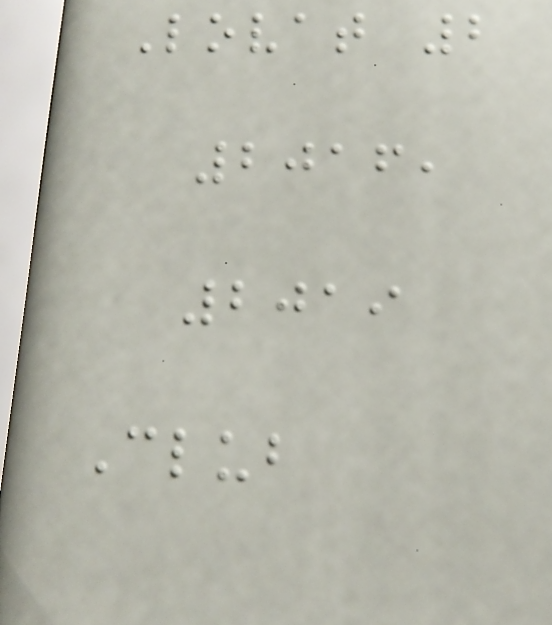Lovat 2
2016,
2019
Club
